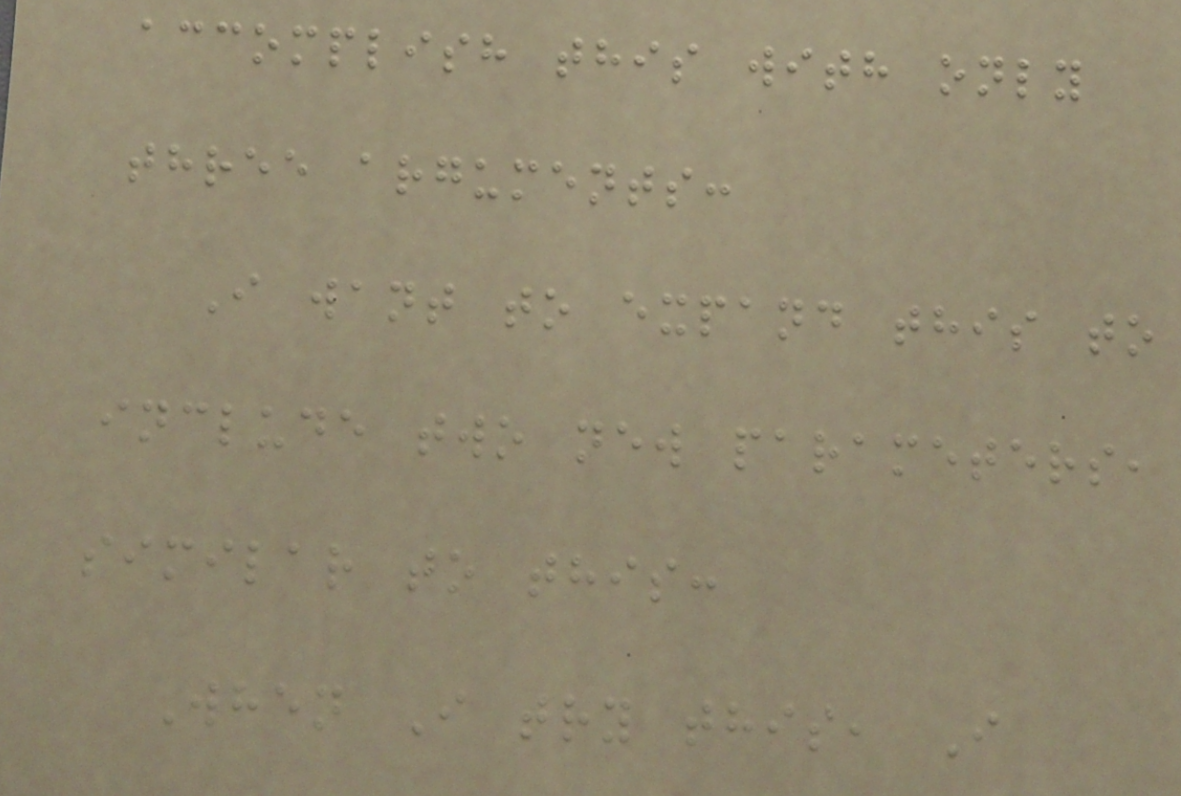accomplish this with only
three arguments:
I want to expand this to
include two new parameters,
similar to this:
When I try this, I
